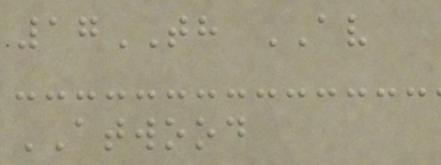17TH AV
ATWOOD
